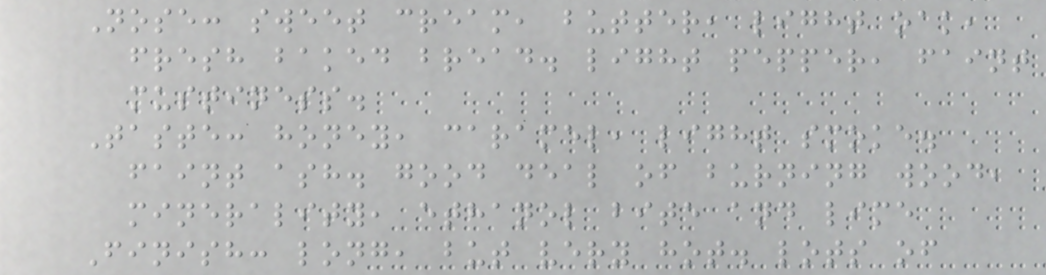Nose: sweet cream, butter, light oak,
fresh baked bread. light pepper, faint
mustiness.
Taste: honey, caramel, light smoke.
faint ash. good deal of burning wood,
minerality, ethanol bite and lime
Finish: long, but very hot. lots of
